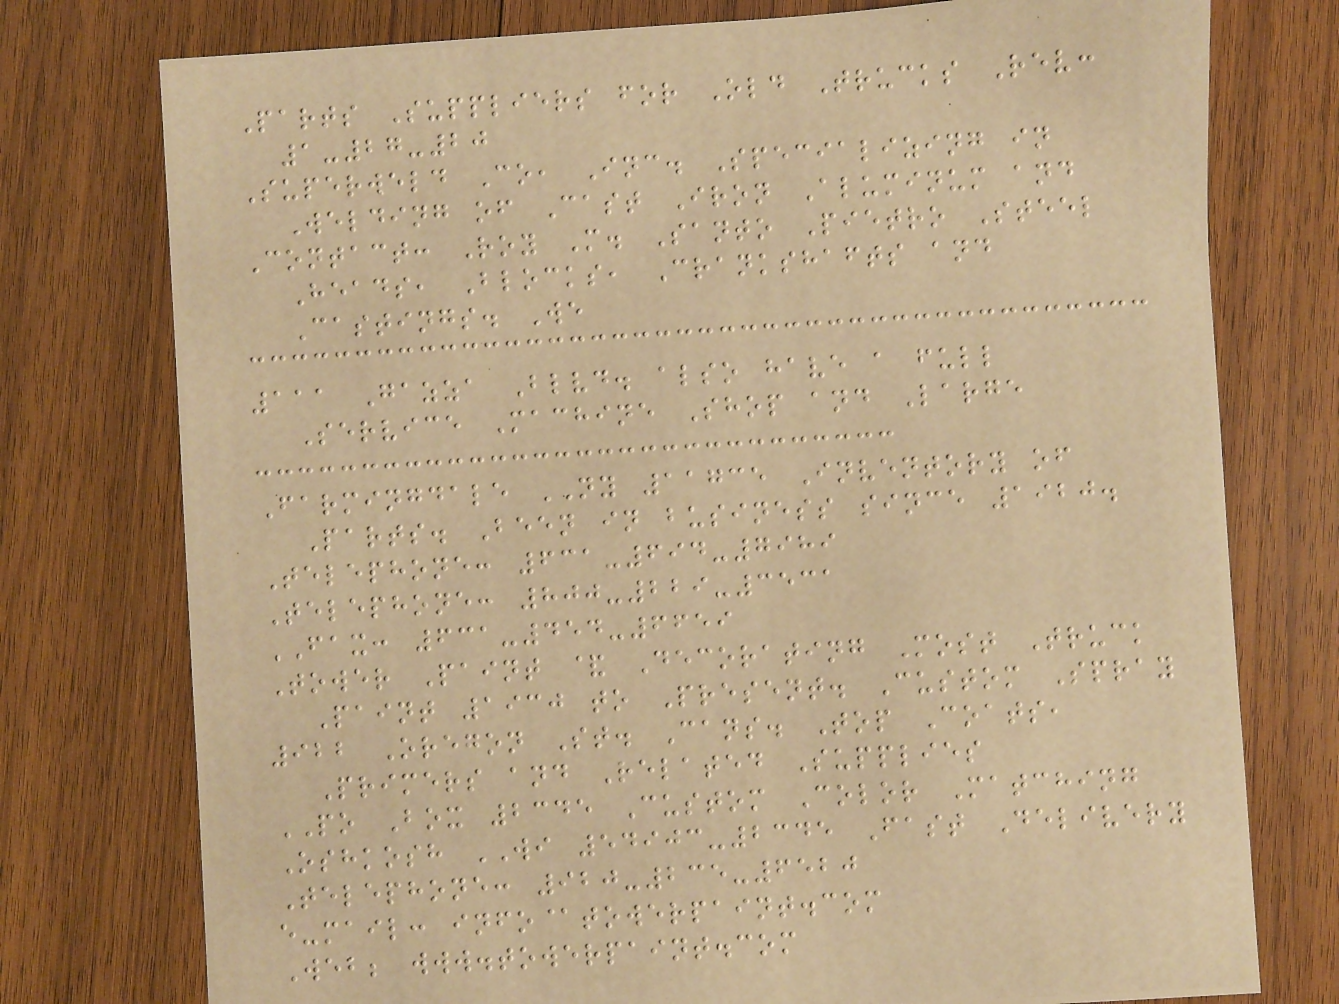Parts Suppliers for Old Trucks Rev:
1-27-20
Superweld Co, Inc. Specializing in
Welding of Cast Iron Aluminum and
Contact: Roy M. Santo Pietro Steel
Heads, Blocks, Crankshafts and
Castings. We
111 Gazza Blvd. also have a full
Service Machine Shop and Large
Farmingdale NY 11735 Inventory of
Parts. Been in business since 1920.
Telephone: 631-694-7989
Telephone: 800-229-3531
FAX: 631-454-6659
Tower Paint & Decorating Most Truck
Paint 1930 to Present. Custom Spray
922 Oregon St. Cans. Top Coats,
Primers and Related Supplies
PO Box 2345 Custom Color Matching
Oshkosh WI 54903-2345 Fast Delivery
Telephone: 920-235-6520
e-mail: info@towerpaint.com
Web; www.towerpaint.com
